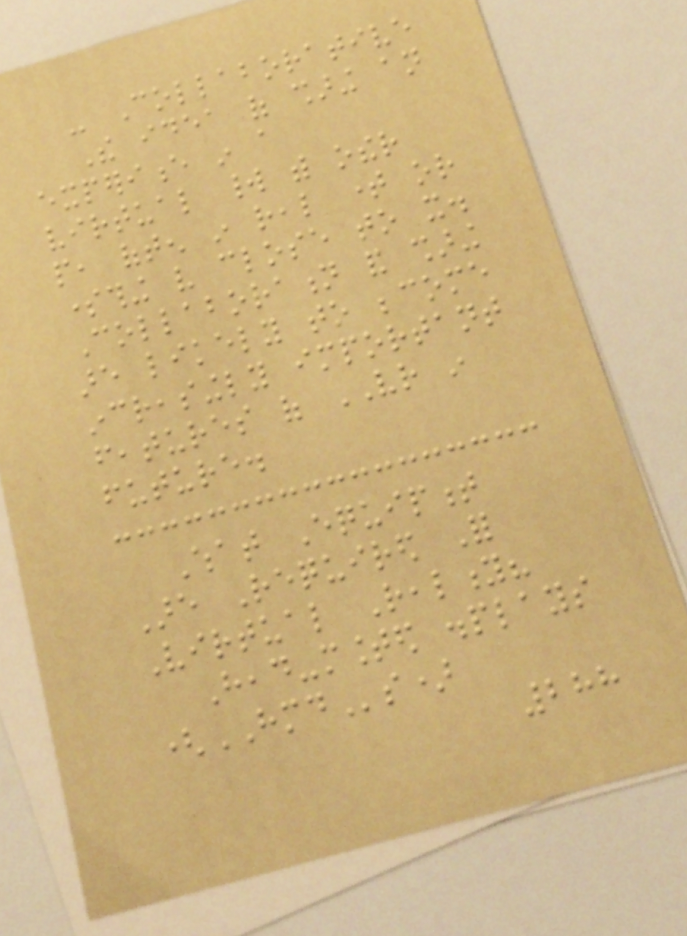- Collaborative
The idea of sharing an
experience in a
virtual world with other
people, often in real time or
something very close to it.
Collaboration and sharing
are likely to become
increasingly important
features of VR in
future.
What Equipment
Are Required For
Virtual Reality?
Head-mounted displays
(HMDs)
288
